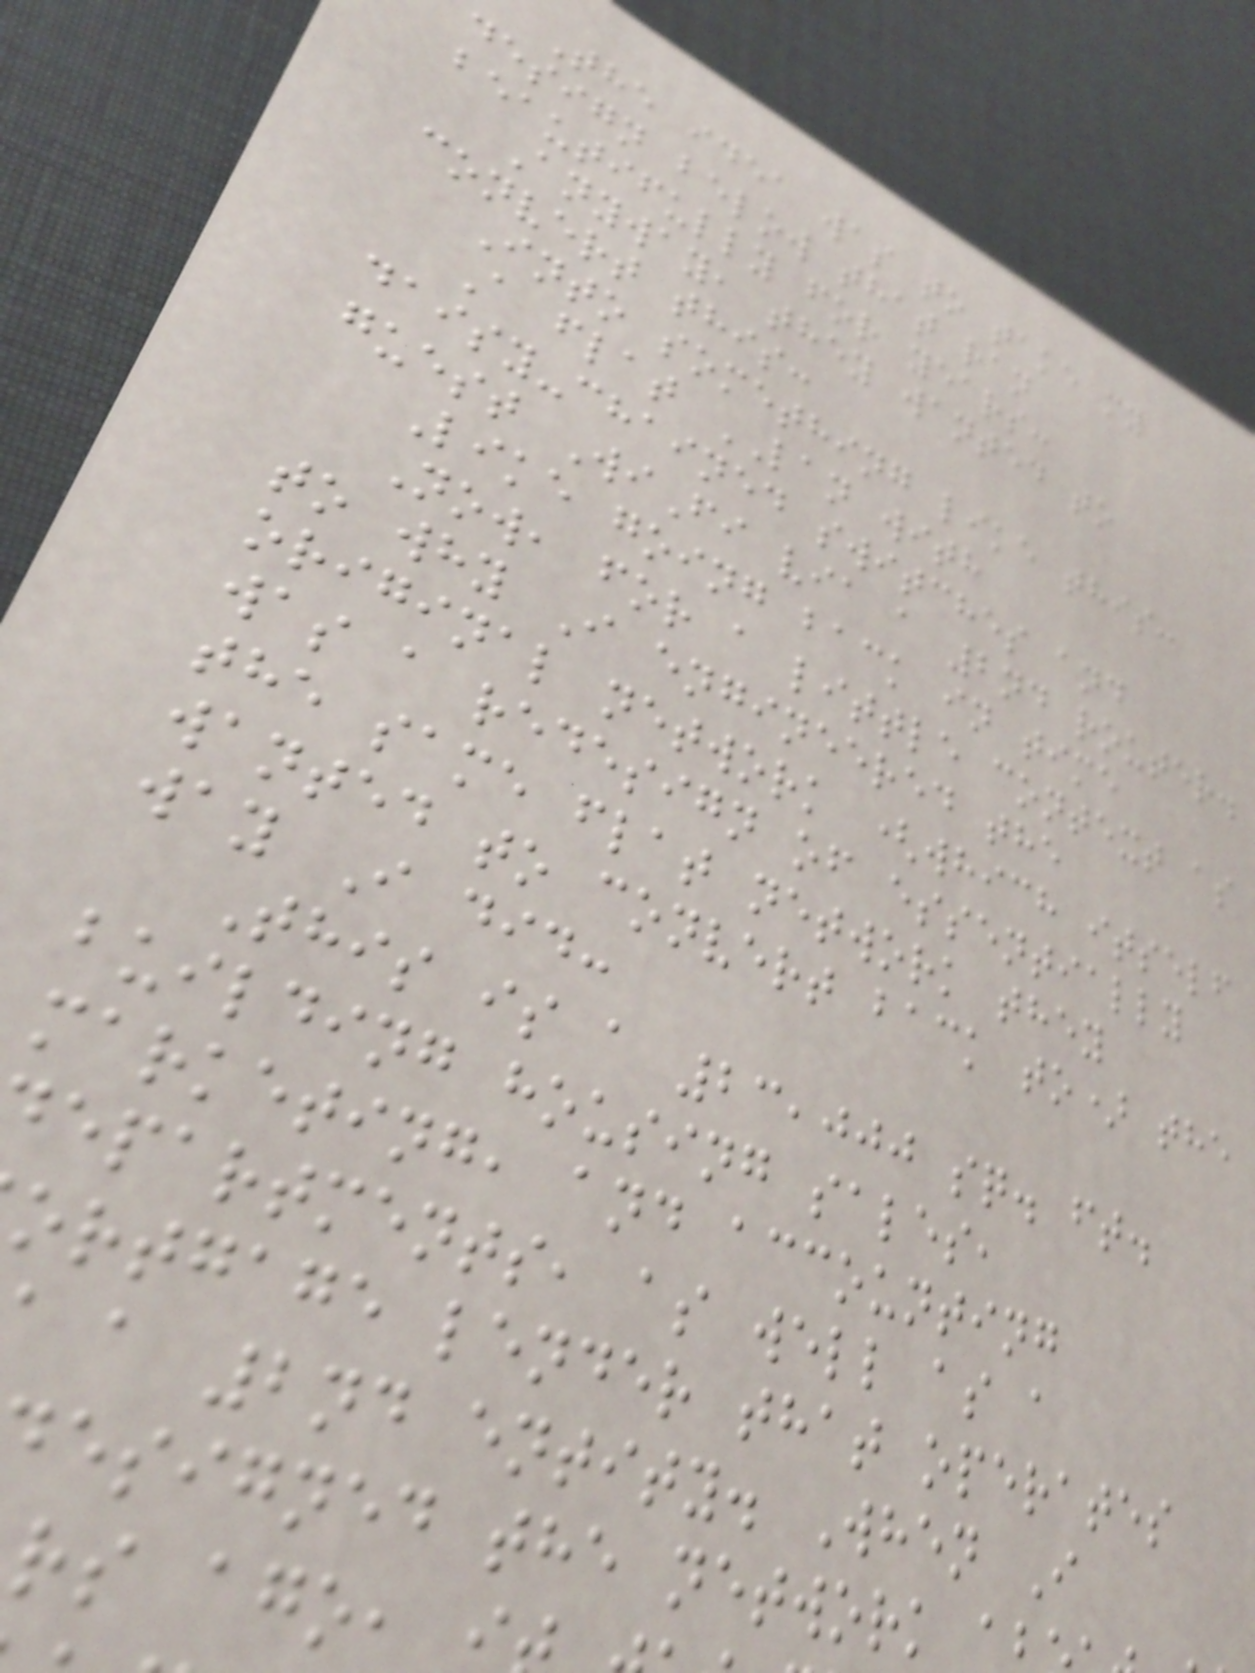The idea was to take my
design below that ran
beautifully for years:
Anyway, they wanted to
convert this:
Into something like this:
A flat LAN with
daisy-chained switches and
guest WiFi via a 2nd router.
Like going back in time
Now, for a little context as
to why I engineered the
original network (which itself
was a redesign of essentially
the same flat network they
wanted to convert back to) the
way I did:
This is a 23,000 sq. ft.
building housing sales,
marketing, and accounting
epartments, as well as a
ortgage lender that operates
a 2nd entity. When I
esigned the network
rs ago,
